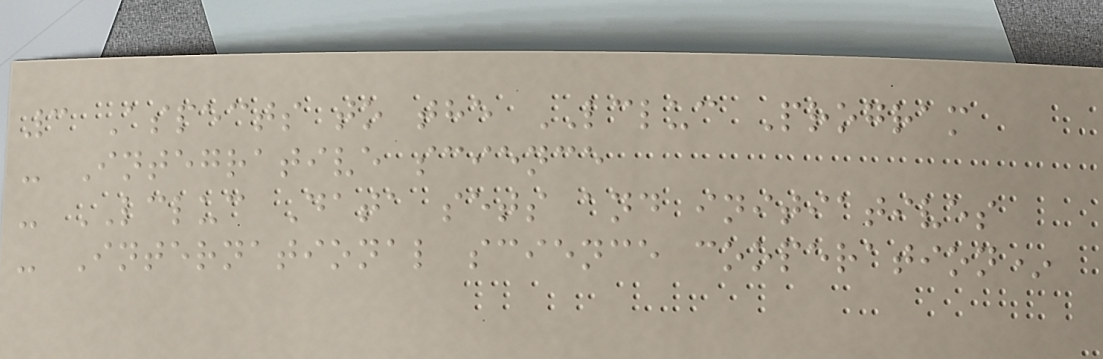3 Aspects to the LCLUC Program
- Integrative science
- LCLUC Data sets and initiatives
- International science cooperation*
